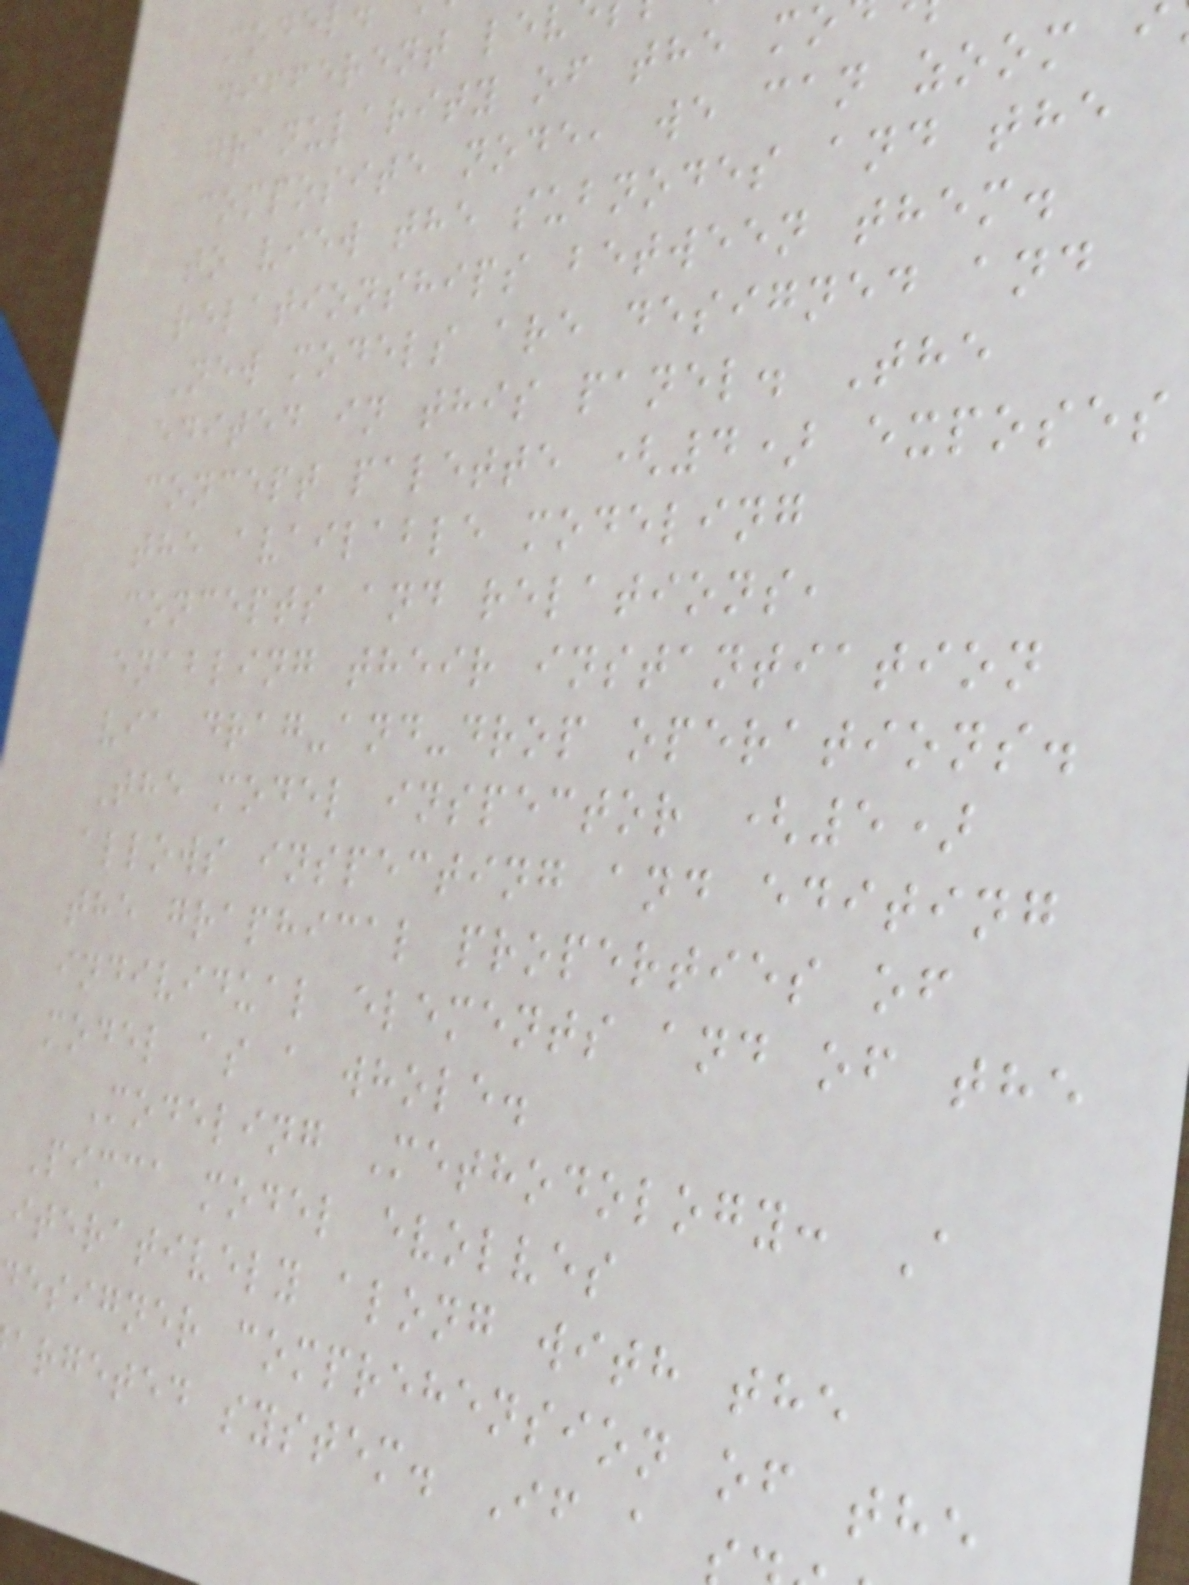different le
granularity of the m
composite node, we can zoom i
to view the subnodes and the
relationships between them.
New models are designed and
edited in this panel. The
concept palette (4) exposes
the available modeling
concepts and relations,
enabling their instantiation
via drag-and-drop operations.
The model inspector (5)
allows inspecting and editing
the graphical properties of
individual elements and of the
model as a whole.
Modeling Methodology: A
Pimca model evolves
iteratively along with the
esigner comprehension of the
argeted system. If a
